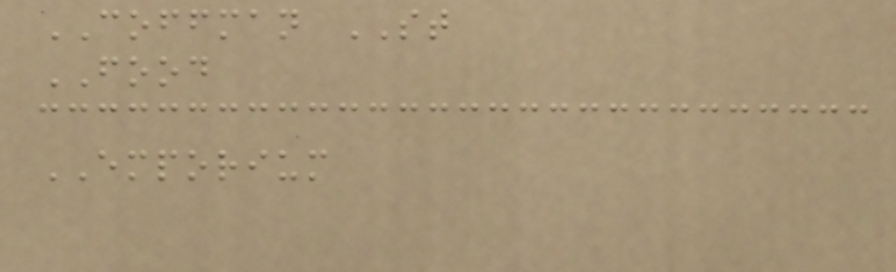COFFMAN ST
FOOD
EMPORIUM
